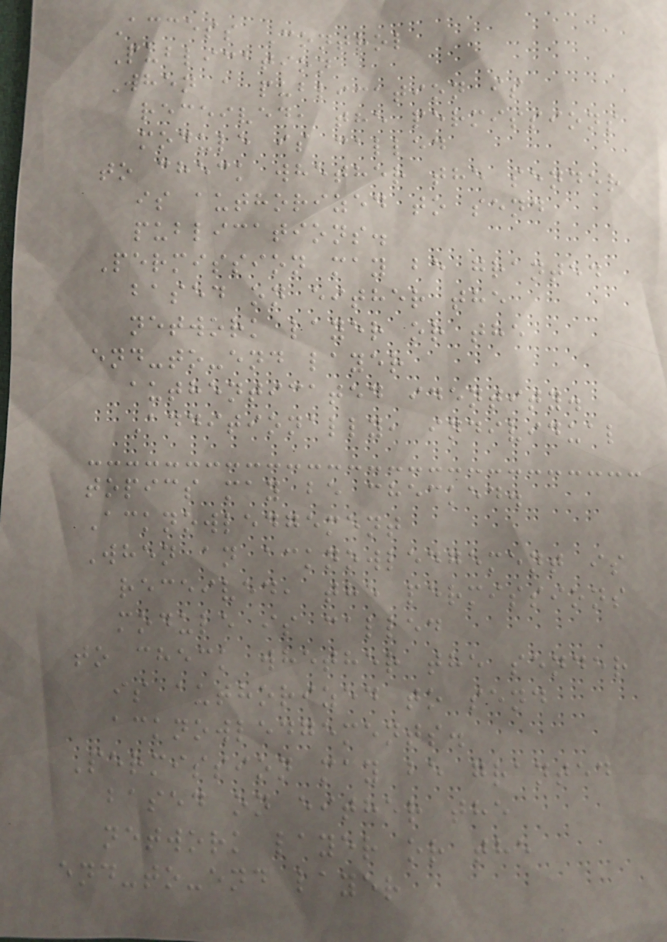Access Control
Publication
When a publication is
received, the permissions
module is called
to check whether the sender
is authorized to send
publications.
Permission may be granted
based on either the
network layer or the
end-to-end layer
authenticated identity.
Additionally, individual
topics may be checked.
Acknowledgement
When an acknowledgement is
received, the permissions
module is called
to check whether the sender
is authorized to send
acknowledgements.
Permission may be granted
based on either the
network layer or the
end-to-end layer
